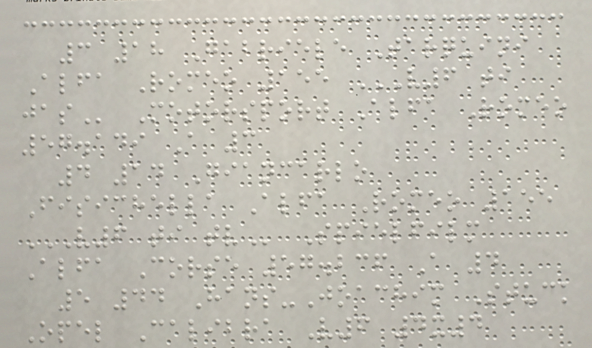3 18 Gabriele Tarquini
Alfa Romeo 155 V6 TI
JAS Motorsport Alfa Romeo
57.149 A 3
4 14 Giancarlo
Fisichella Alfa Romeo 155
V6 TI TV Spielfilm
Alfa Corse 57.236 A 4
5 44 Hans-Joachim Stuck
Opel Calibra V6 4x4
